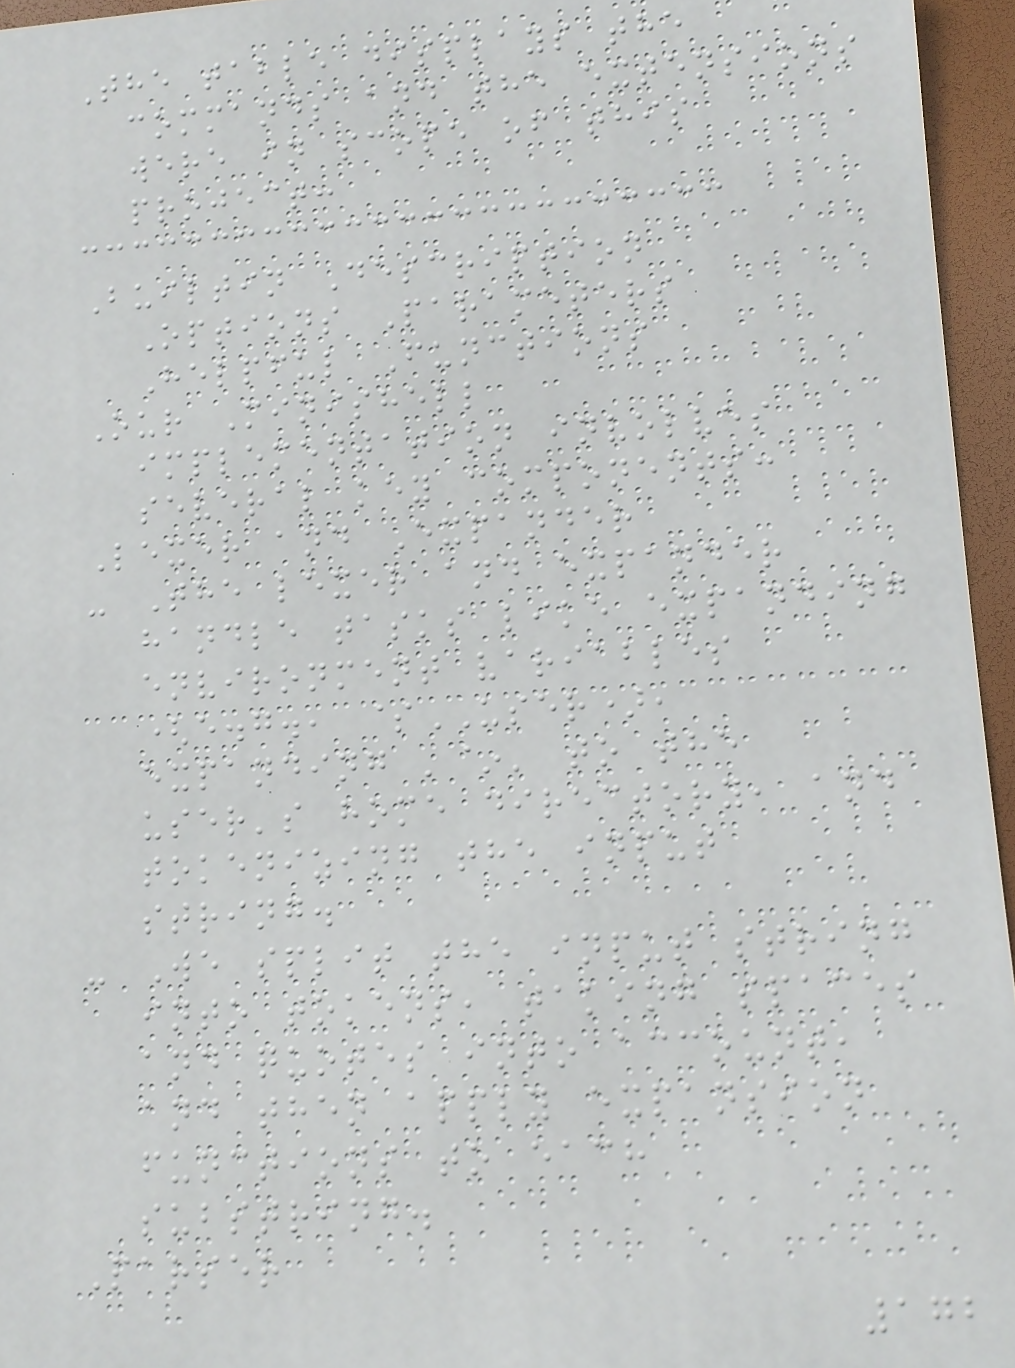The table displays the
commands and the extensions
were in scope of this
project:
Builtin Description
Options Parameters
Helpful Functions
Our Minishell
implementation involves
several key components:
Lexer and Expander
- The lexer and expander
handle tasks like expanding
environment variables
(e.g., $USER),
expanding '~' to the
user's home directory, and
tokenizing the input
string.
- We split the input string
into tokens, taking spaces
and quotes into account,
and then apply expansion
functions to each
substring.
Parser
172
